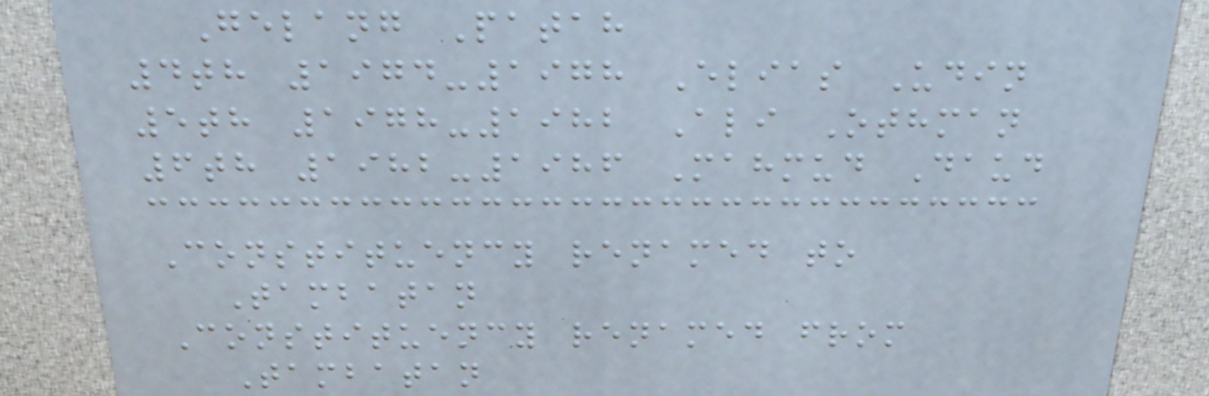Gelang Patah
4th 1974-1978 Elias Udin
5th 1978-1982 Ali Othman
6th 1982-1986 Mahmud Daud
Constituency renamed to
Tambatan
Constituency renamed from
Tambatan
